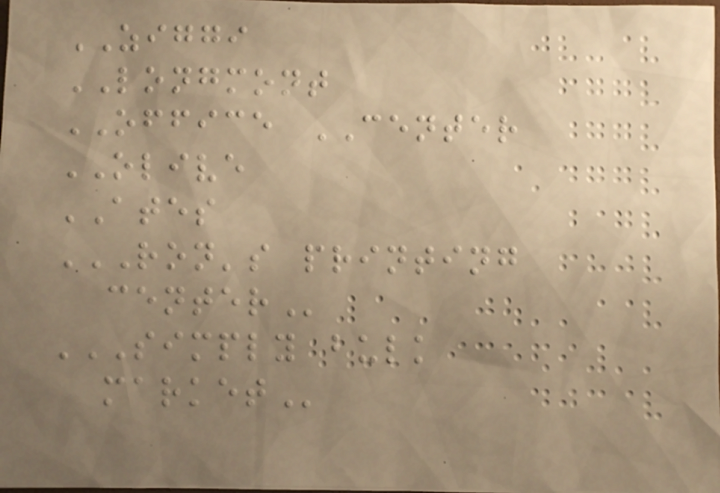ZIGGI
LONGMONT
OFFICE CENTER
OLIVE
ATES
RON'S PRINTING
CENTER
SIMPLY BULK
MARKET
